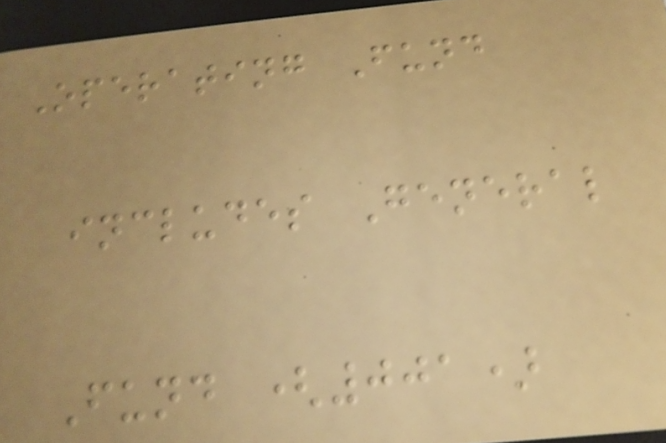Operating Fund
includes General
Fund (001)
